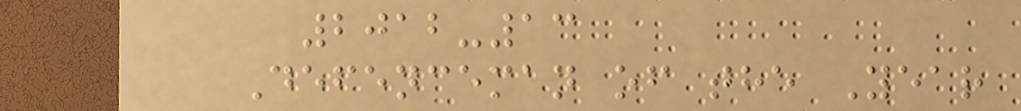2012-13
Defenceman of the Year
